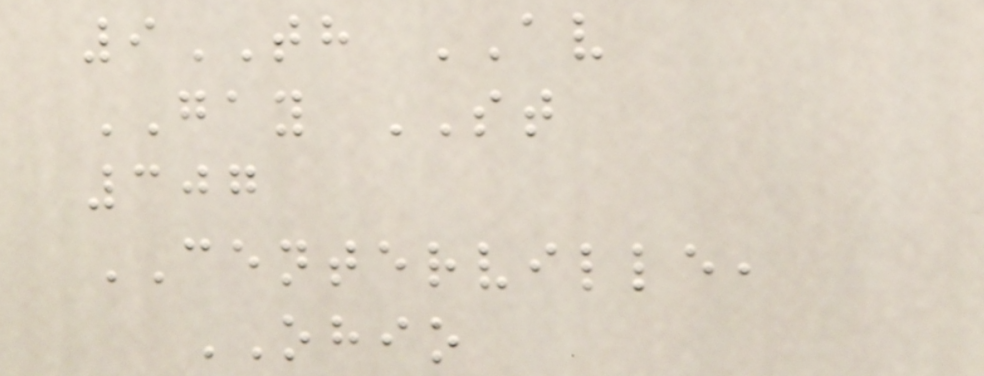9TH AV
GAY ST
307
CENTERVILLE,
OHIO
